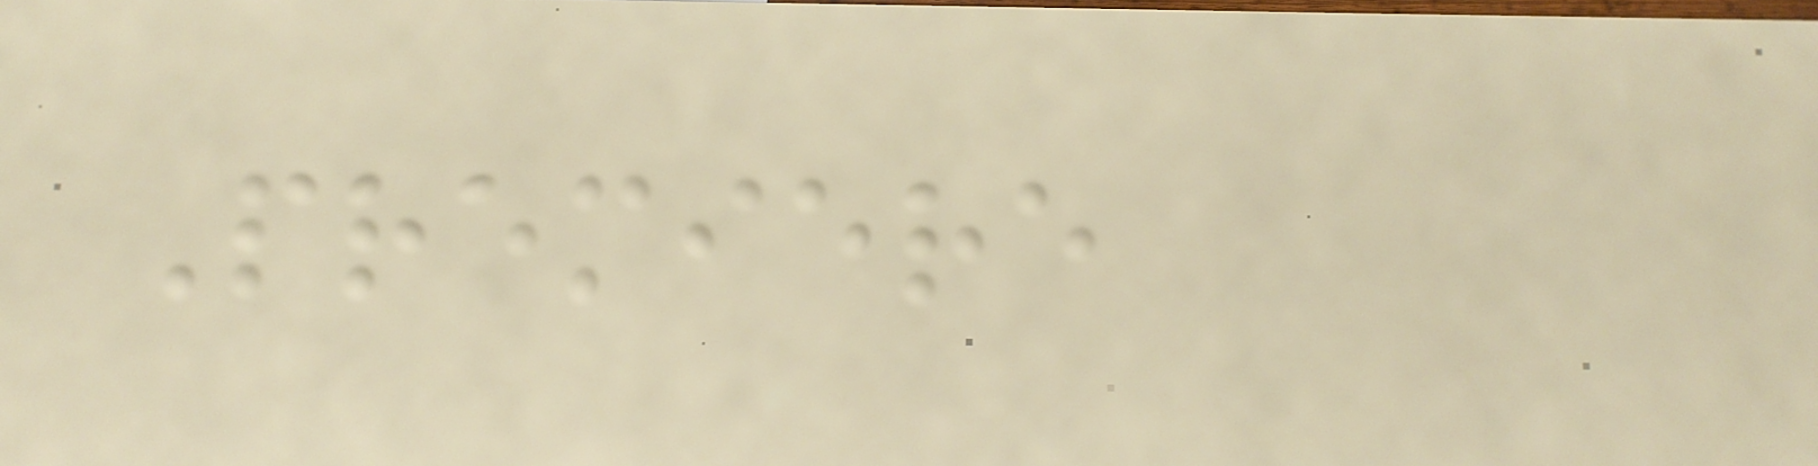Premiere
